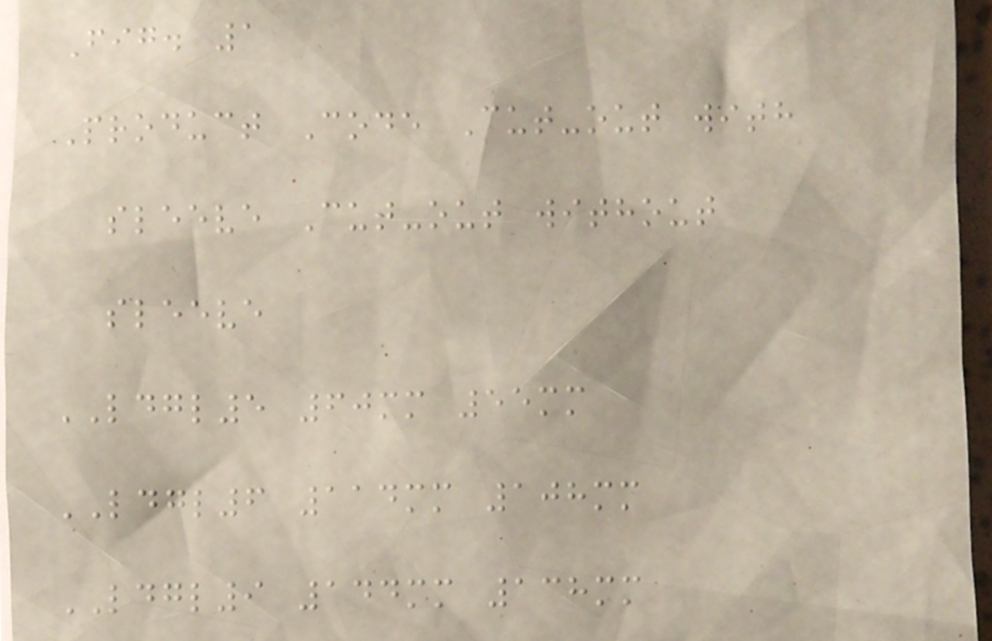Fig. 1
Product Code Cut-out with
sleeve Cut-out without
sleeve
LDGL5 60mm 55mm
LDGL6 114mm 108mm
LDGL9 144mm 138mm
